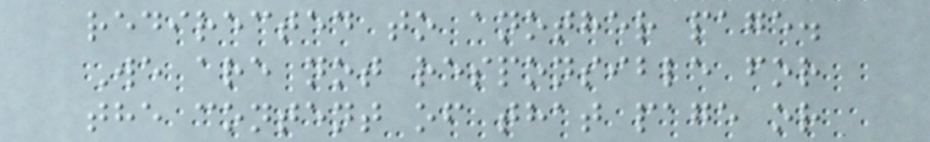redirected to another page.
We are not responsible for
the content of that page or
